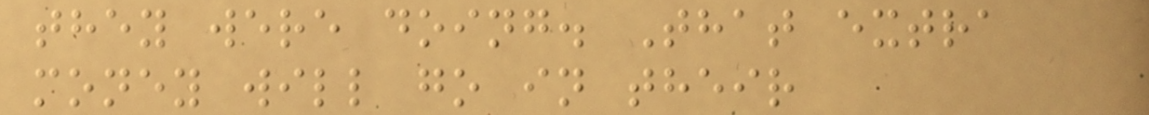they were doing. That extra
money will go in their
